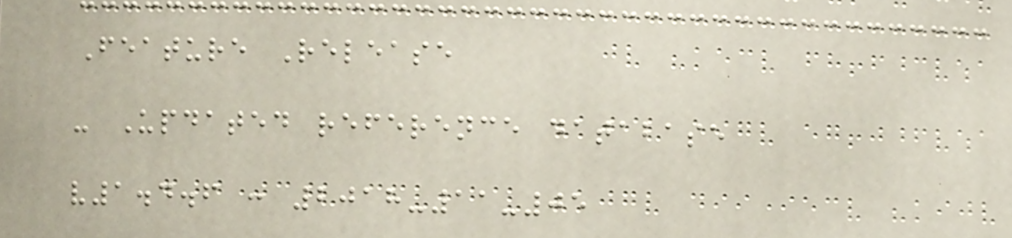Feature Release
- Updated reference database
v1.4.6 : 2018-11-05
